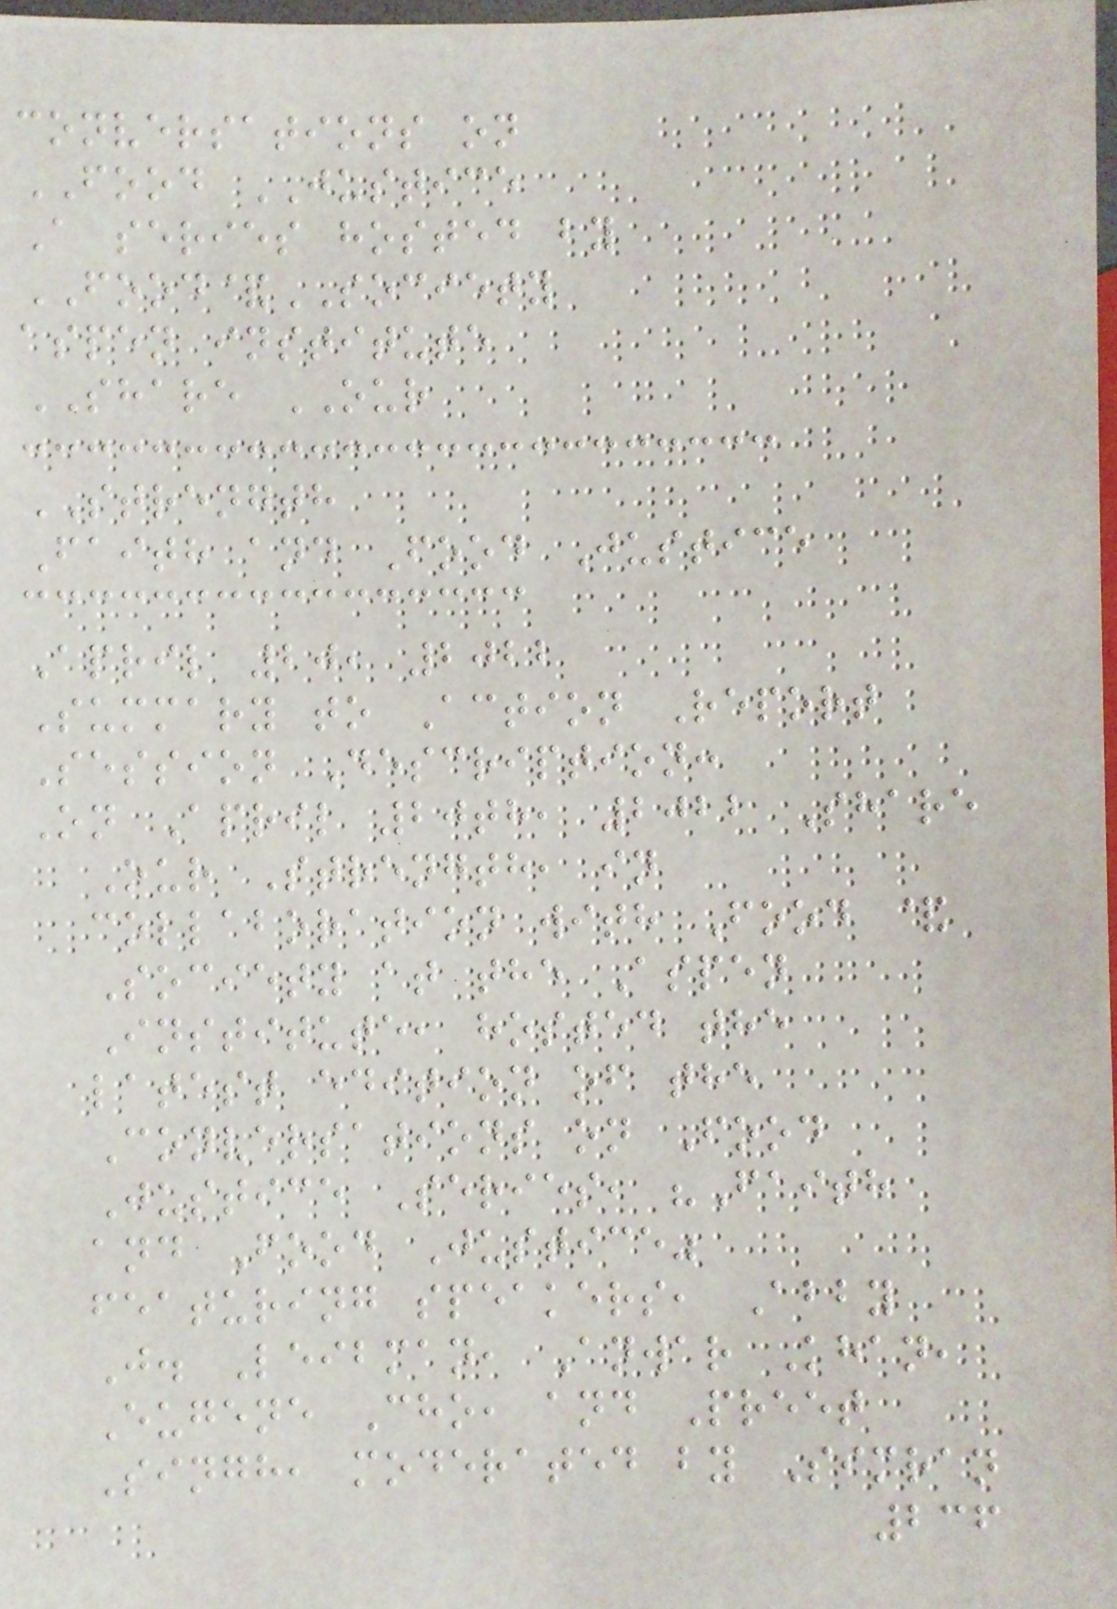conversations on
FOOD JUSTICE
A series hosted by
FOOD&SOCIETY
aspen institute
SHARE OUR
STRENGTH
Faith and Food Justice
April 20, 2022
Summary to Action Report
Session Description:
On April 20th, 2022 Share
Our Strength, in
collaboration with Food &
Society at the Aspen
Institute, hosted the
latest edition of the
Conversations on Food
Justice Series, "Faith
and Food Justice"
featuring speakers, Abby
J. Leibman, Anwar Khan,
Eugene Cho, and Preet
Singh, moderated by Simran
236
